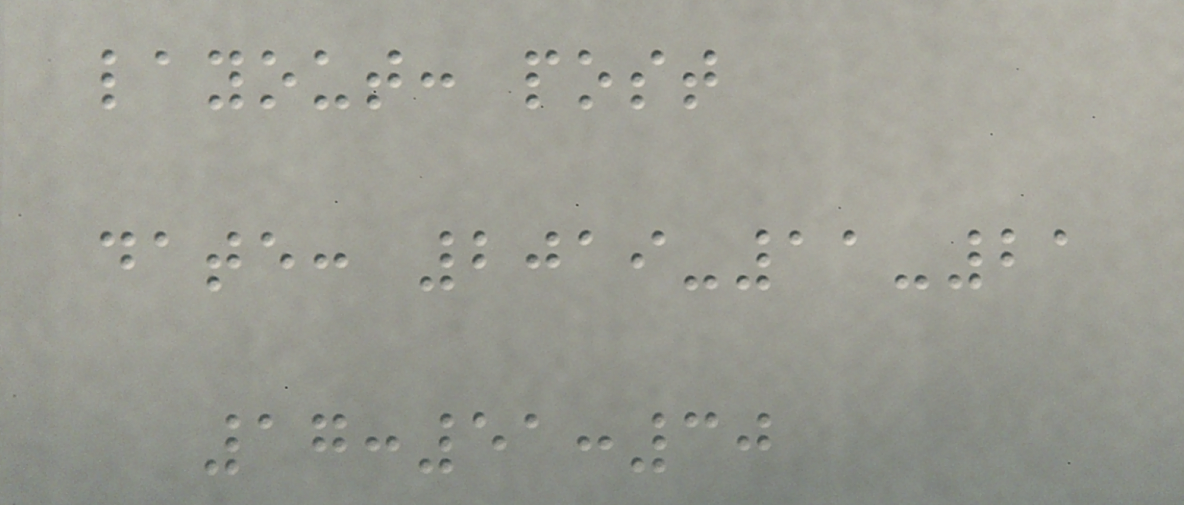layout: post
date: 2019-11-21
17:51:30
